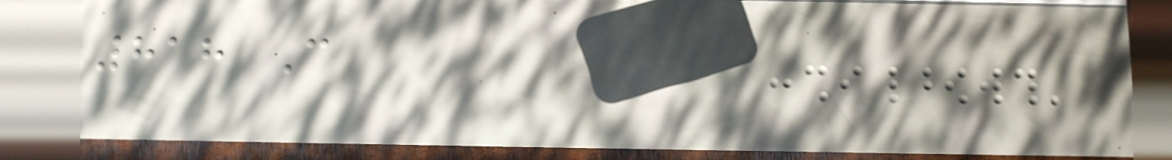818 C
